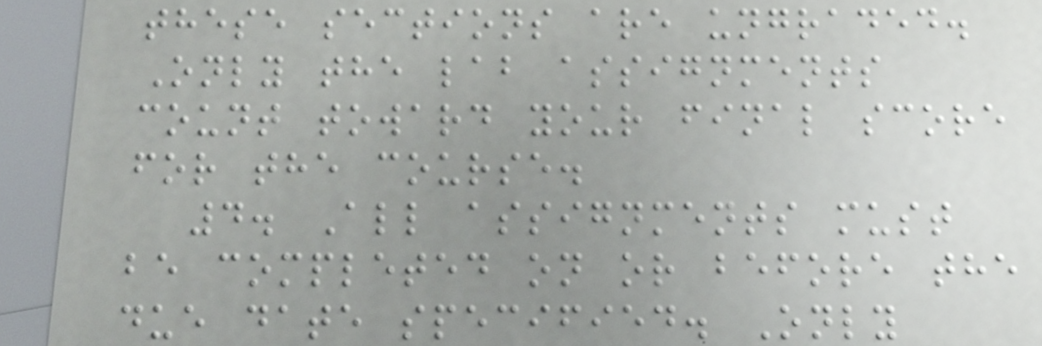these sections are ungraded.
Only the lab assignments
count toward your final score
for the course.
4. All assignments must
be completed on or before the
due date specified. Only
